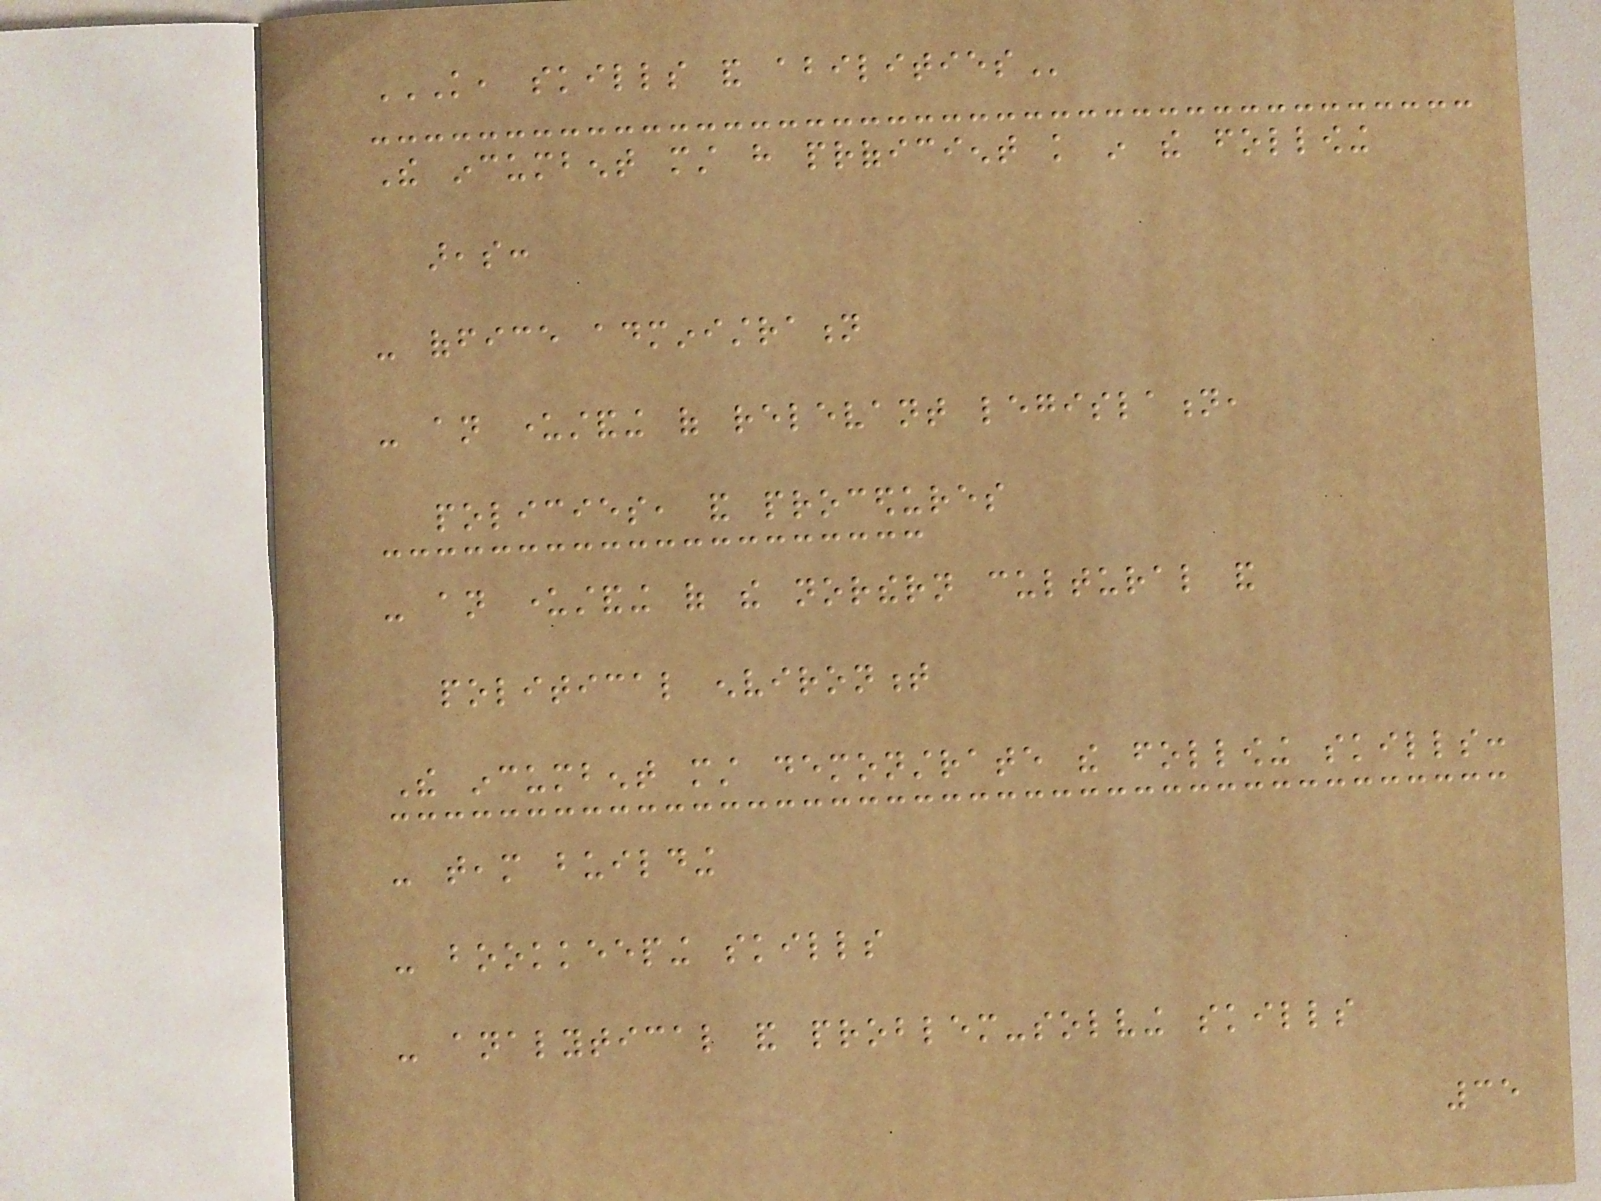KNOWLEDGE, SKILLS AND ABILITIES
The incumbent must have proficient knowledge in the following
areas:
- office administration
- an understanding of relevant legislation,
policies, and procedures
- an understanding of the northern cultural and
political environment
The incumbent must demonstrate the following skills:
- team building
- bookkeeping skills
- analytical and problem-solving skills
35
